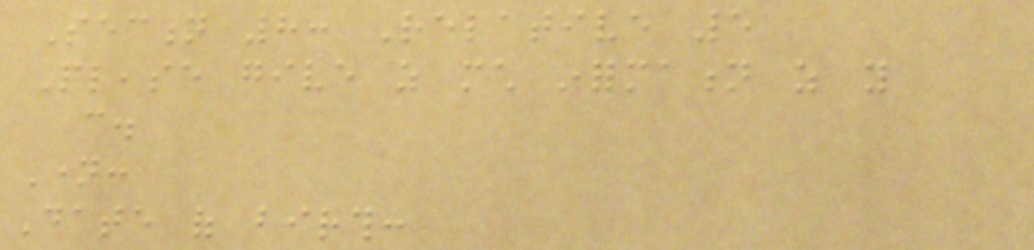Section 8: Relative 5
Please give as much information as you
can.
Name:
Date of birth:
